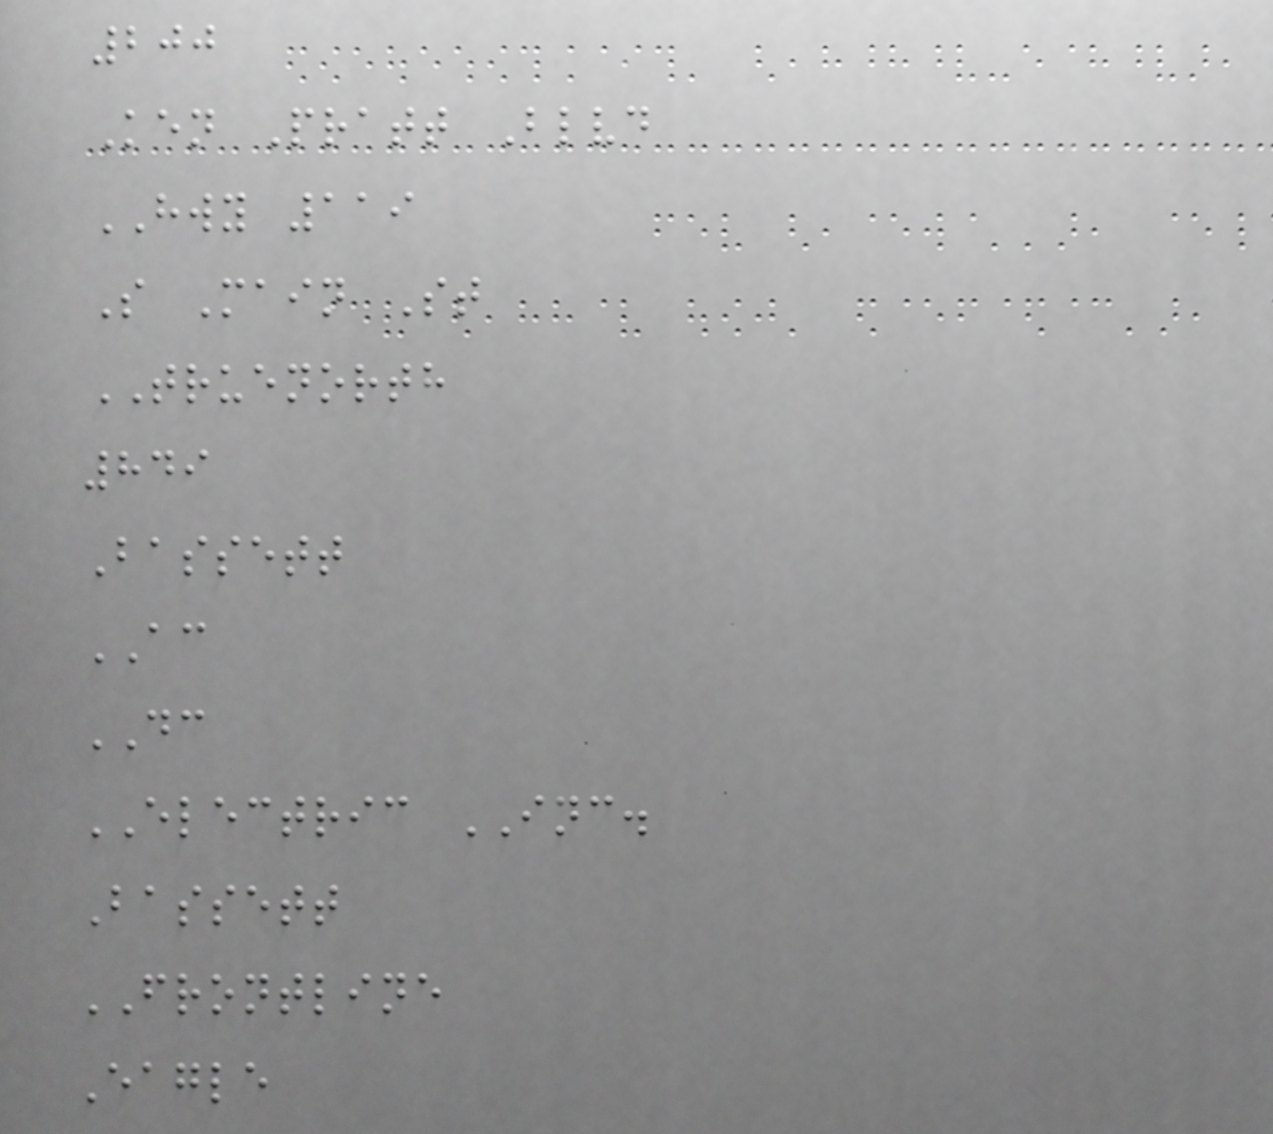200
Ken Pratt Blvd
HWY 119
S Main St
TRUENORTH
849
Bassett
AC
DC
ELECTRIC INC.
Bassett
FRONTLINE
Eagle
